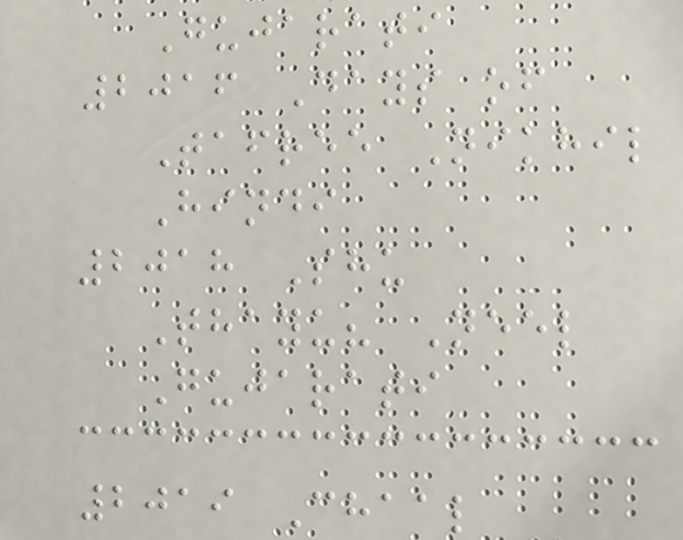Gujarati
2016 Days of
Tafree Nikhil
Hindi
2018 Shu
Thayu? Neel
Gujarati
2019 Chaal
